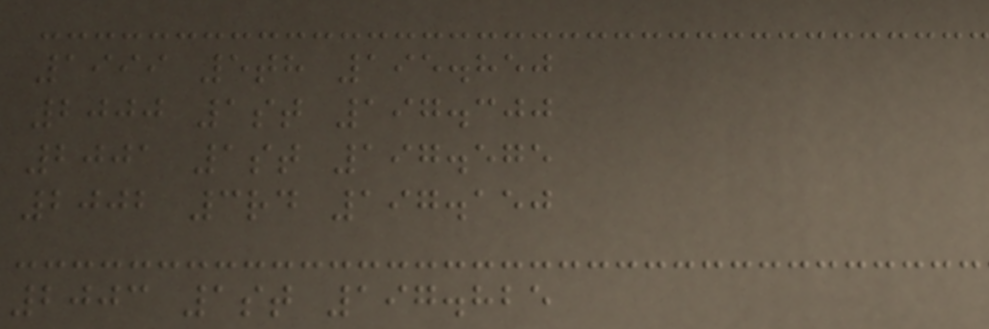1999 5th 195.850
2000 1st 197.300
2001 1st 197.575
2002 3rd 197.150
2003 1st 197.825
